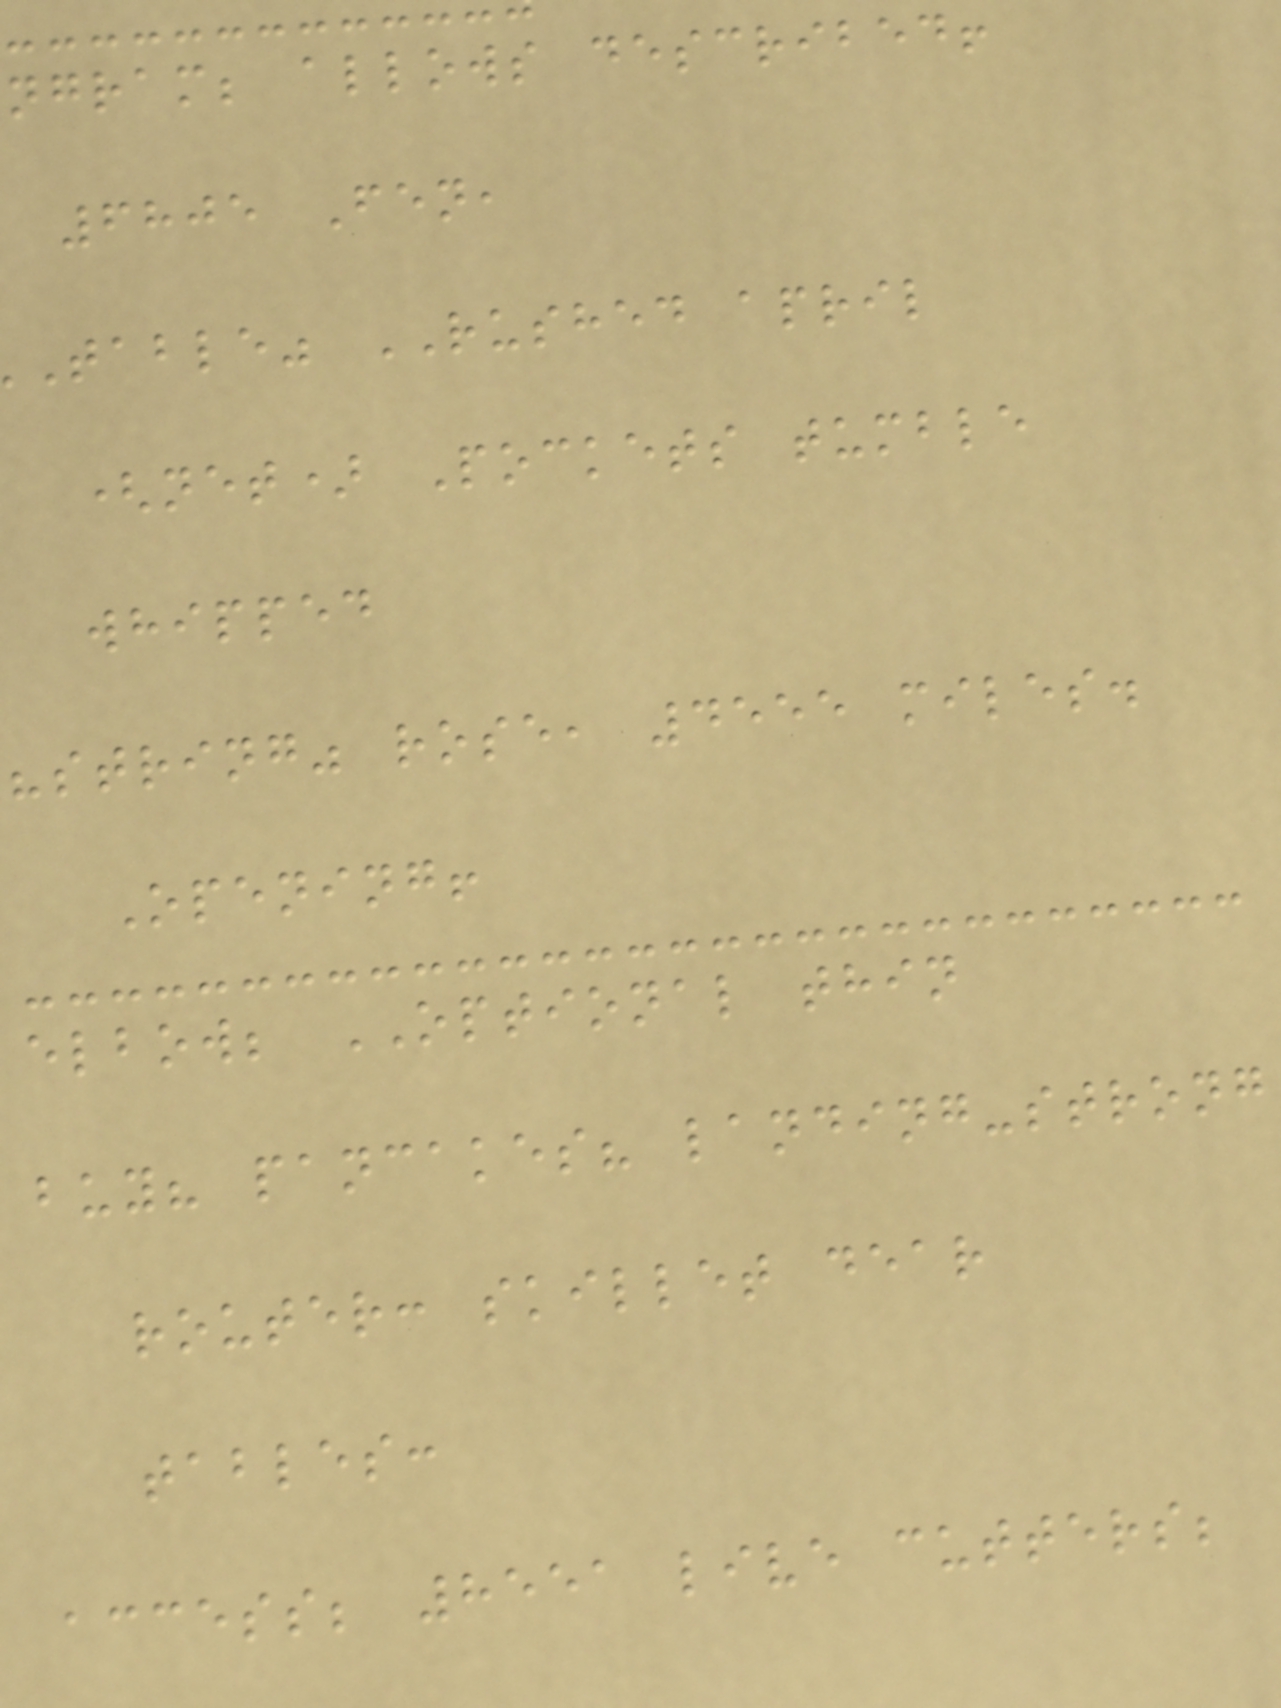ngram; allows described!
6805 Fen,
Table" RUSHED april
(net) Pockets tumble
whipped
"string" rose, 4555 miles.
Opening!
elbow; OPTIONAL thin
buy? pancakes? landing-strong
router: skillet dear
tables:
access; 8551 live cutters;
